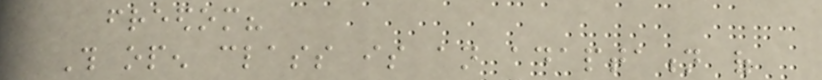freedom?
This open class is an adaptation of
